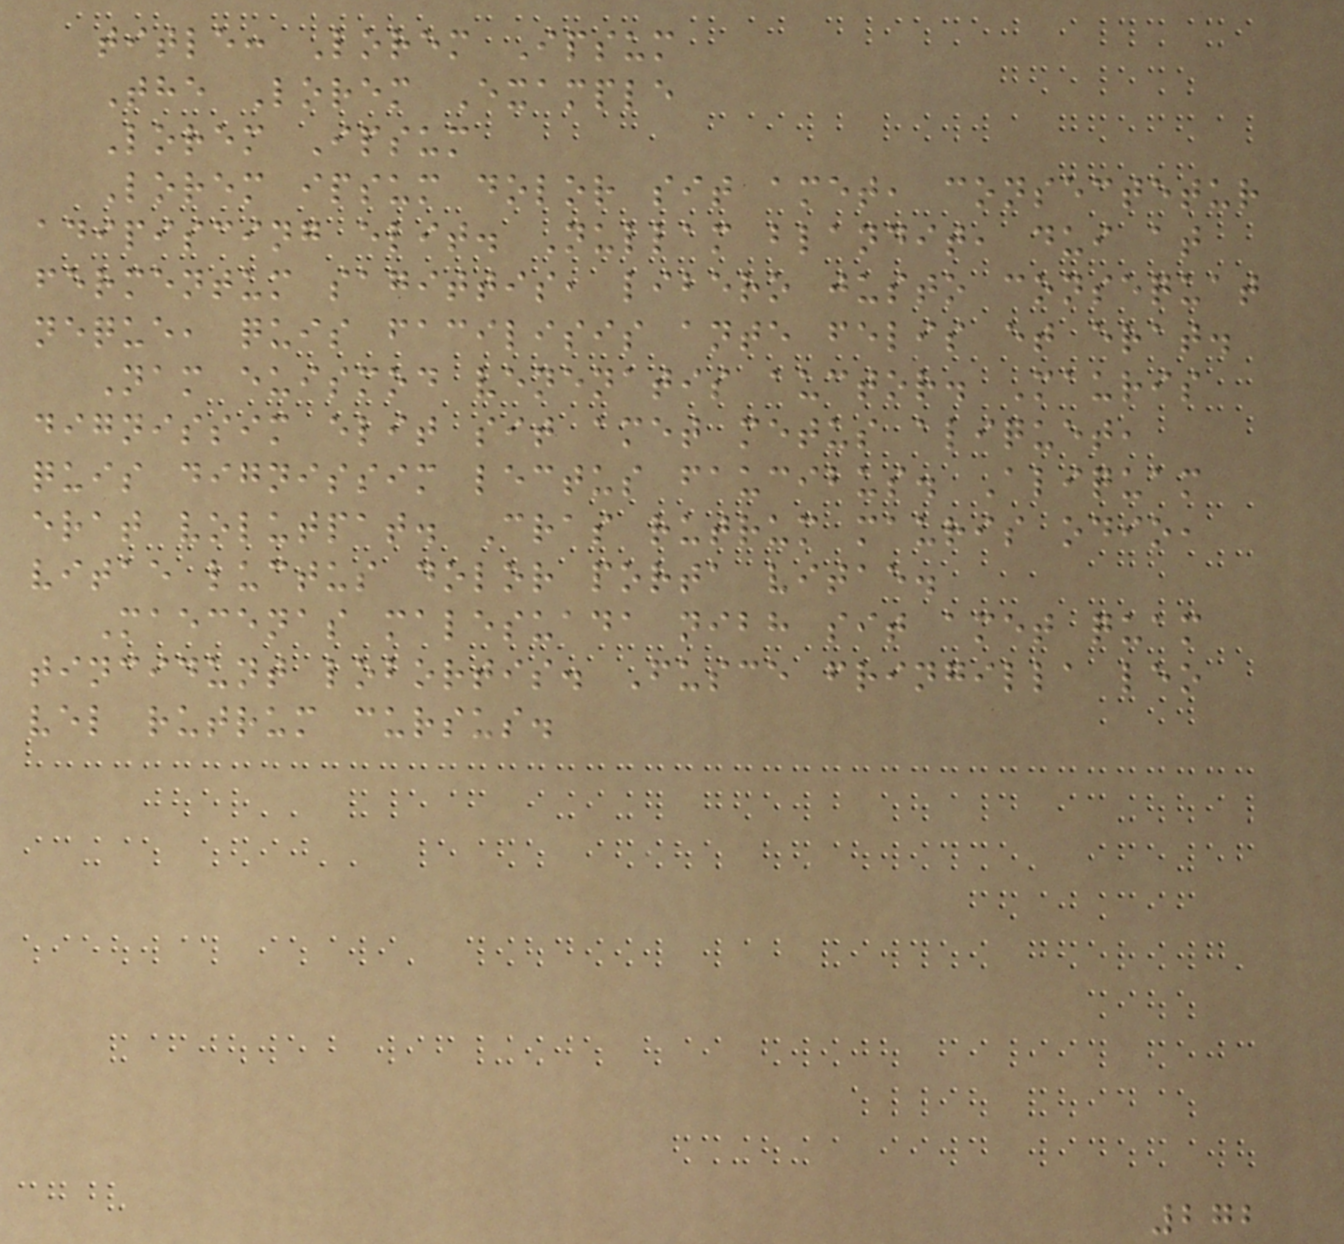title: Lorem Ipsum
The Lorem Example
Lorem Ipsum
Lorem ipsum dolor sit amet, consectetur
adipiscing elit. Nullam blandit, dui at
fermentum sagittis, libero justo consequat
neque, quis facilisis ante felis et erat.
Nam euismod venenatis auctor. Mauris
dignissim elit sit amet metus aliquet,
quis dignissim lectus faucibus. Aliquam
erat volutpat. Cras rutrum mauris odio,
vitae luctus dolor porta vitae.
Maecenas malesuada nibh sit amet quam
tincidunt lobortis. Fusce fringilla leo
vel rutrum cursus.
272
